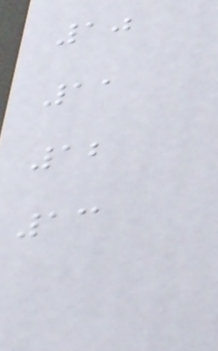10
11
12
13
